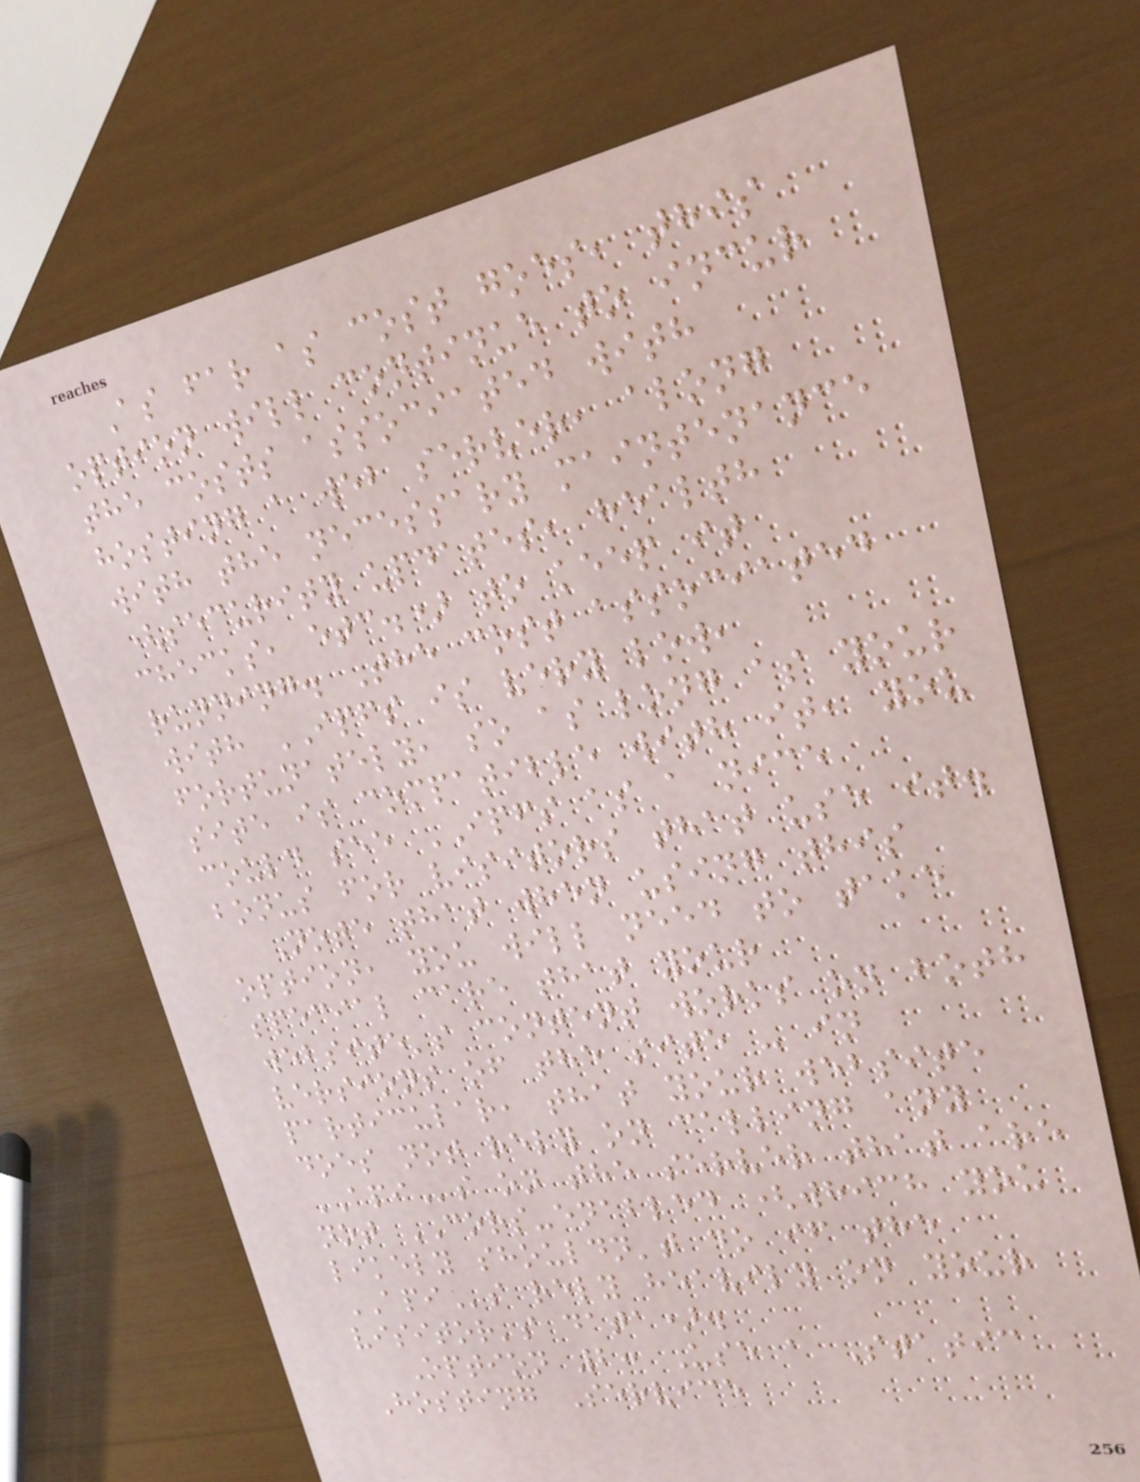As far as cost goes, this
option will continue to incur
the costs associated with
hosting a web server, along
with the necessary maintenance
(security updates, health
checks, etc.) to keep it
running. The cost associated
with IPFS is very low,
fortunately, so as long as your
site is compatible with it, you
could see IPFS as a nice
bonus for visitors that use it.
Note that when using this
option, you will need to take
special care that your
website's content works on both
versions of the site - in
particular, that your website
does not rely on calling any
APIs on the server that are
not CORS-enabled (which you
likely shouldn't do if the
APIs rely heavily on your
visitor's data).
Option 2: Use a Static
Hosting Service
